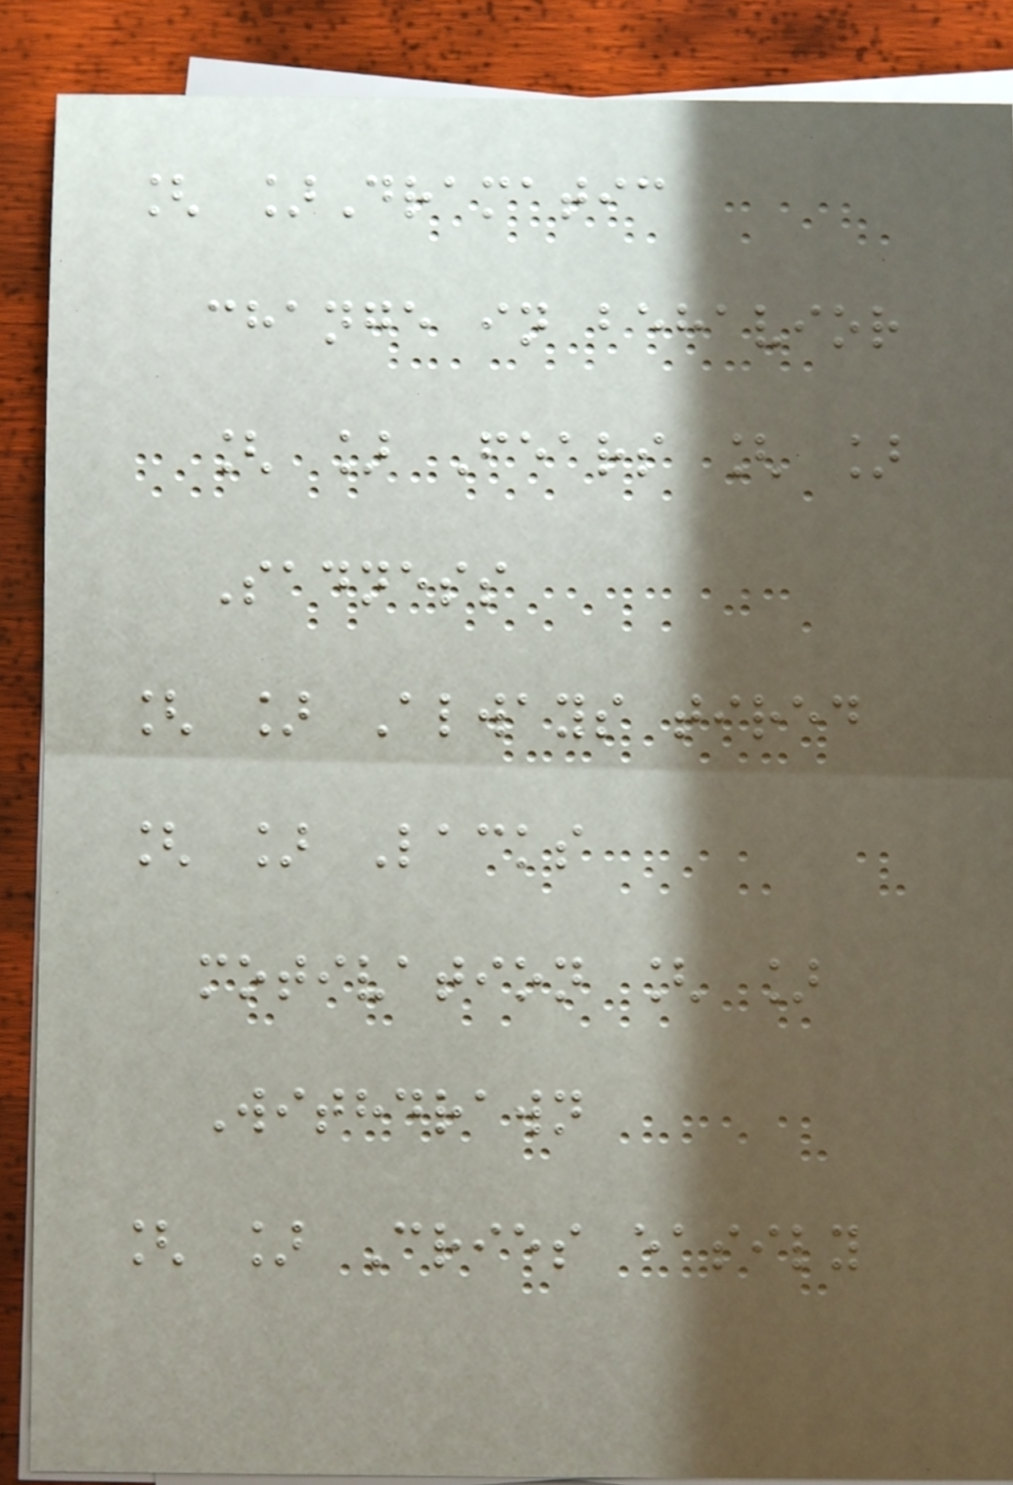[ ]Dramatic
change in behavior
[ ] Fears [ ]
Sadness
[ ] Always tired
[ ] Lacks
motivation [ ]
Withdrawn
[ ] Cries easily
